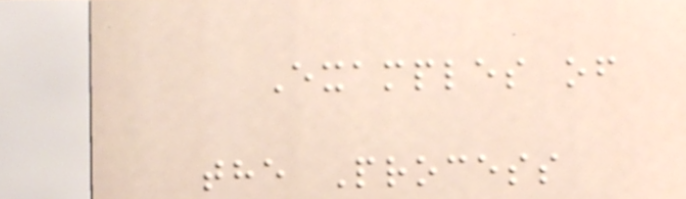Examples of
the Process
